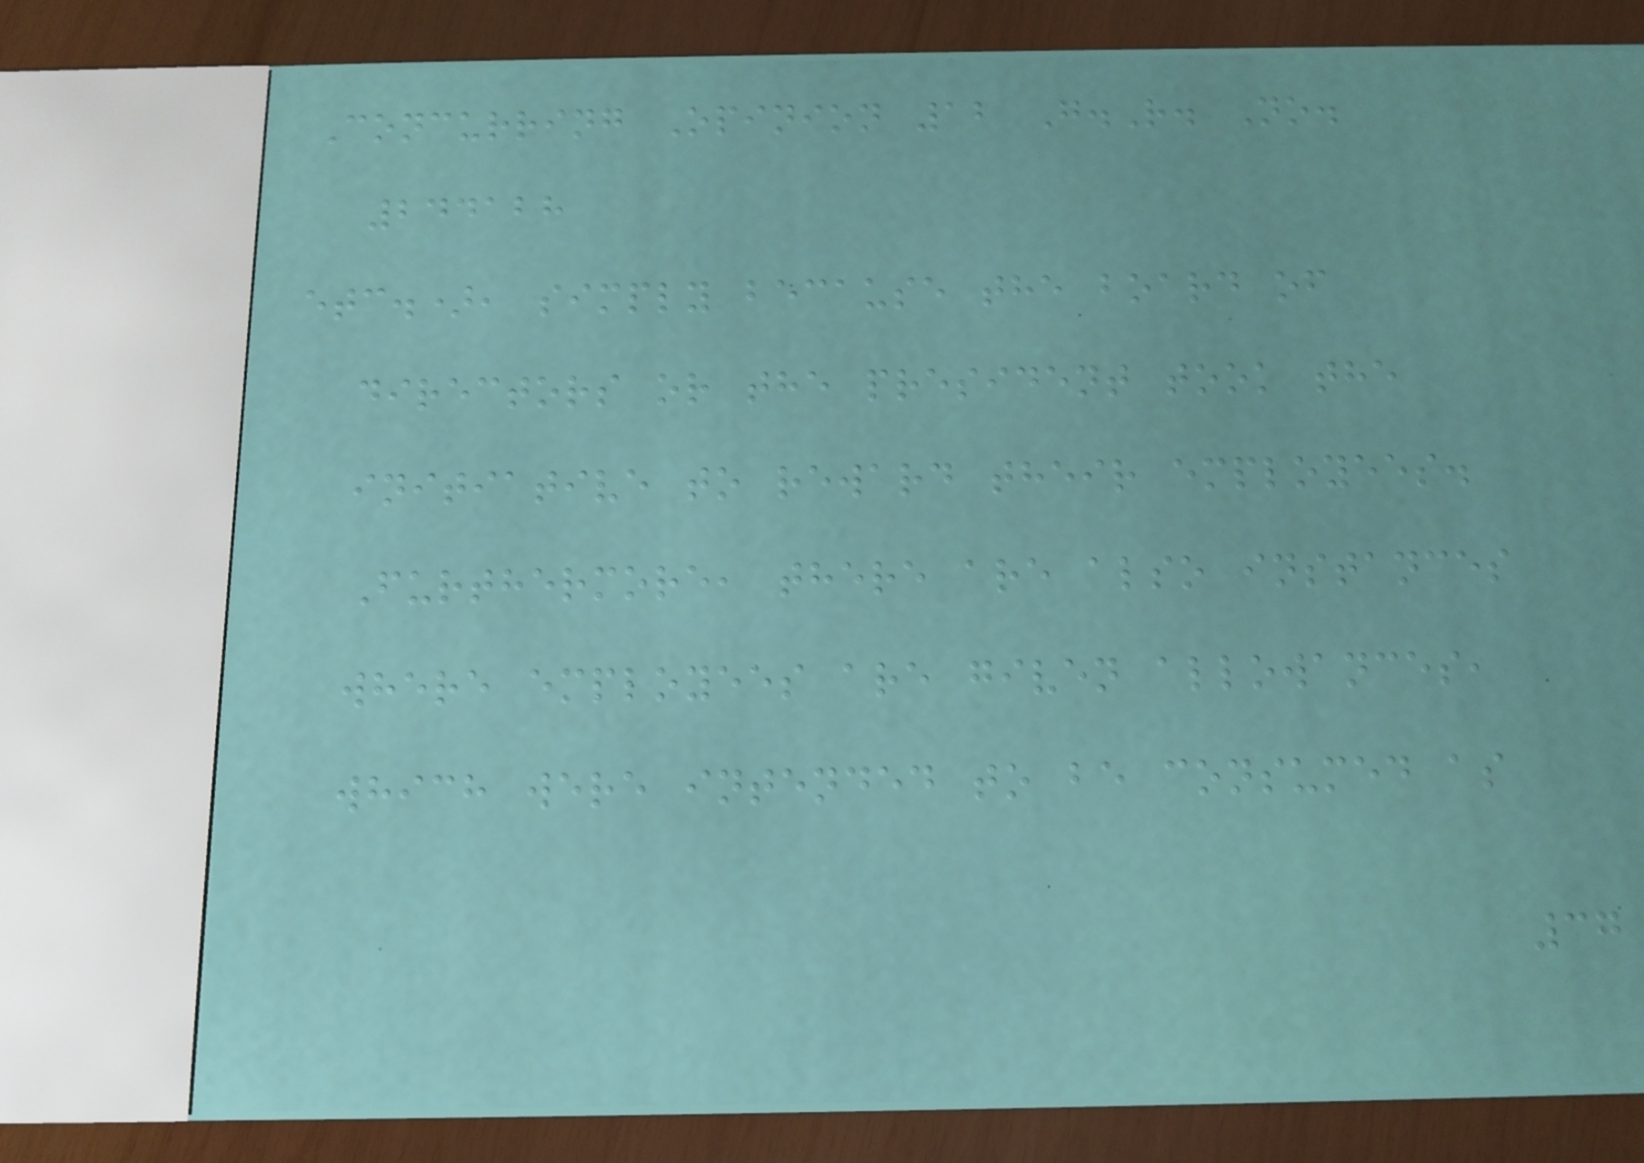Concurring Opinion 12 G.R. No.
244128
etc.), simply because the board of
directors or the president took the
initiative to reward their employees.
Furthermore, there are also instances
where employees are given allowances,
which were intended to be consumed as
37
